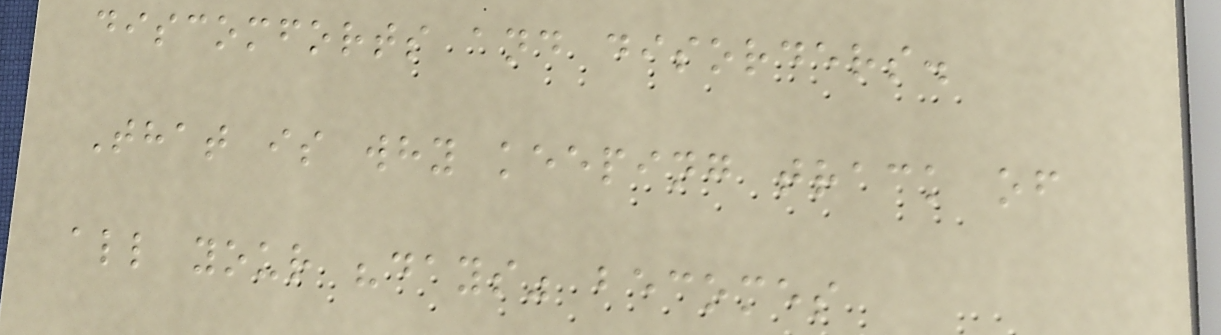discomforts and disorders.
That is why keeping track of
all your "days" becomes
